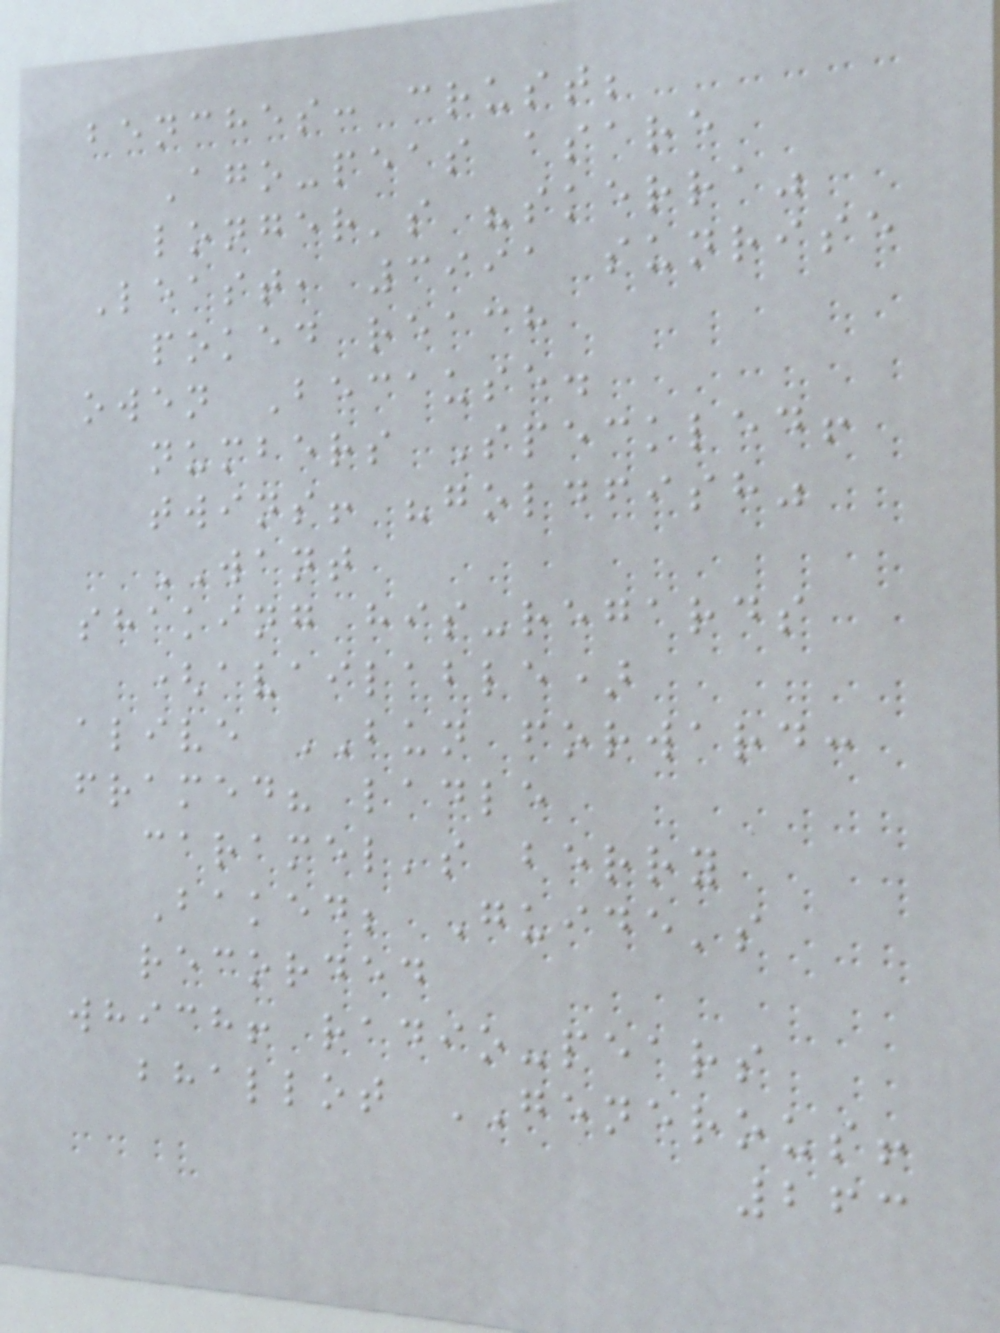benches: crust;
Ago-peas asare
longer's "skerra"
Least, 3991 sunrise
poked reach
owen Because.
numbers Speckled!
twins! "goldfish"
WANT
shaking his-regards
(available)
alive BUN forward:
framed? ladle
caramel's berry
Baked; Guide's
recorded
which! radio-pears
bhallot GENEROUS!
263
